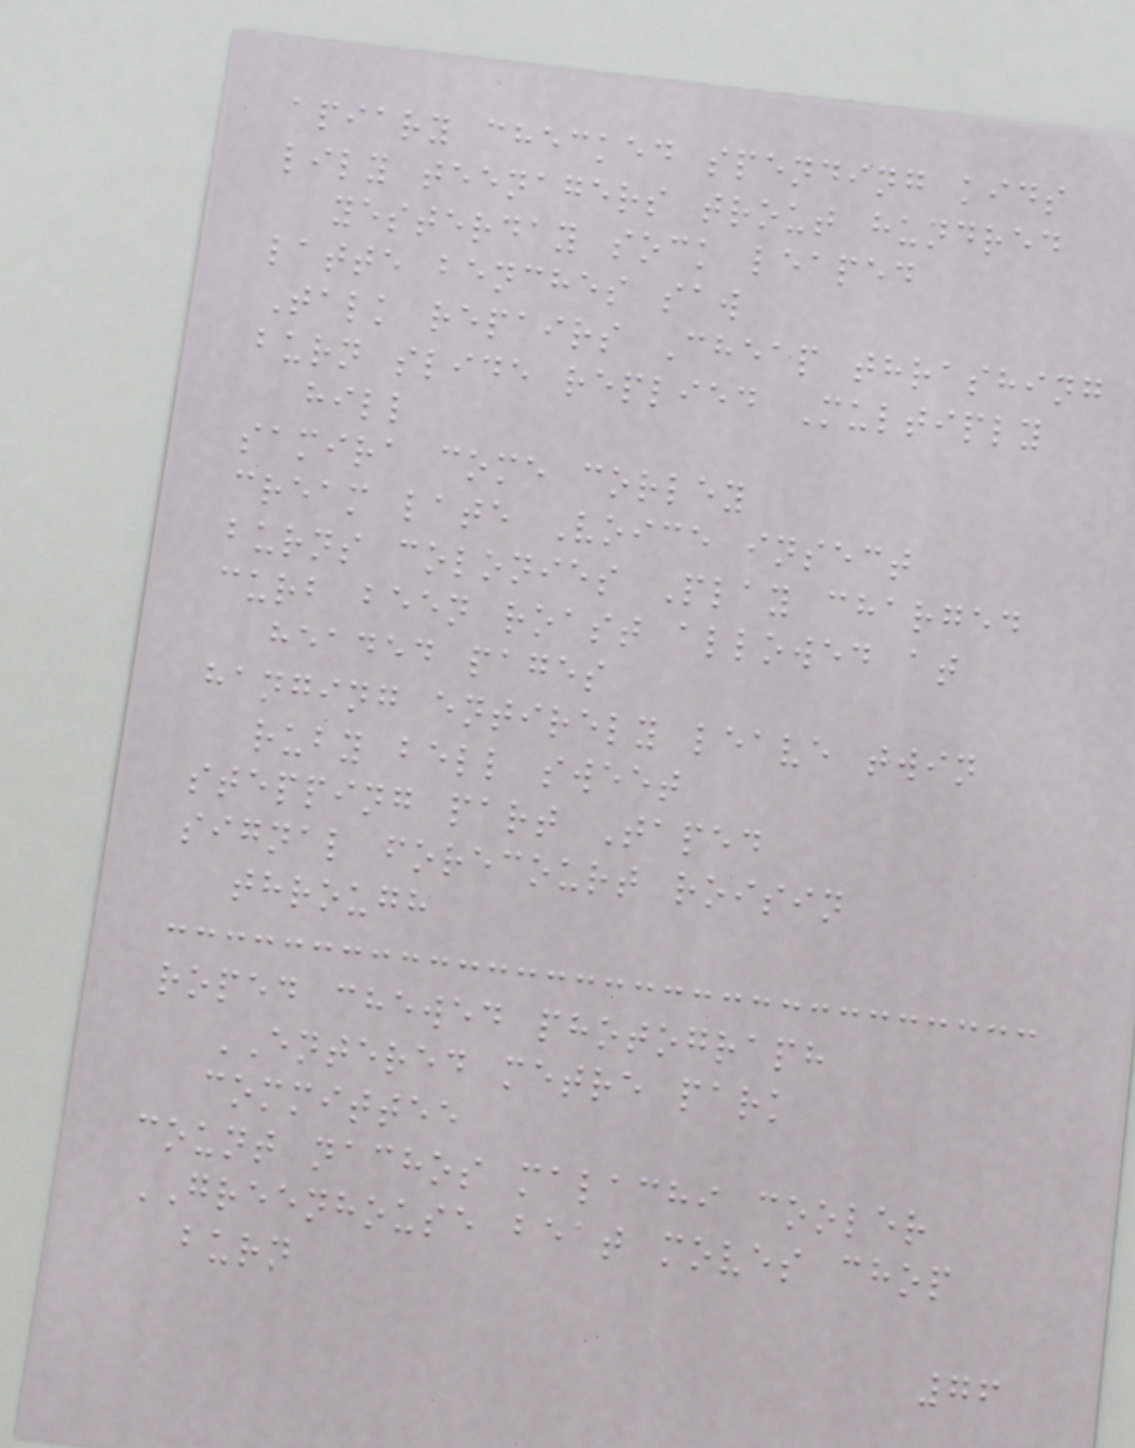apiary checked spending kids
lily teenagers trout hundred
yesterday sock leaped
latte benches saw
Talk repairs Cheap thrashing
burn slide replied Multiply
hill
samira come corley
cream late Voice insect
burns colonies Play charged
curb been roast allowed at
headed pages
hanging entirely leave twin
ruby bell sweet
stepping part Taped
signal forecourt roisin
through
roped chewed photograph
ENTERED metre park
committee
count nachos malachi cooler
GREENHOUSE beat moves chop
burn
76
